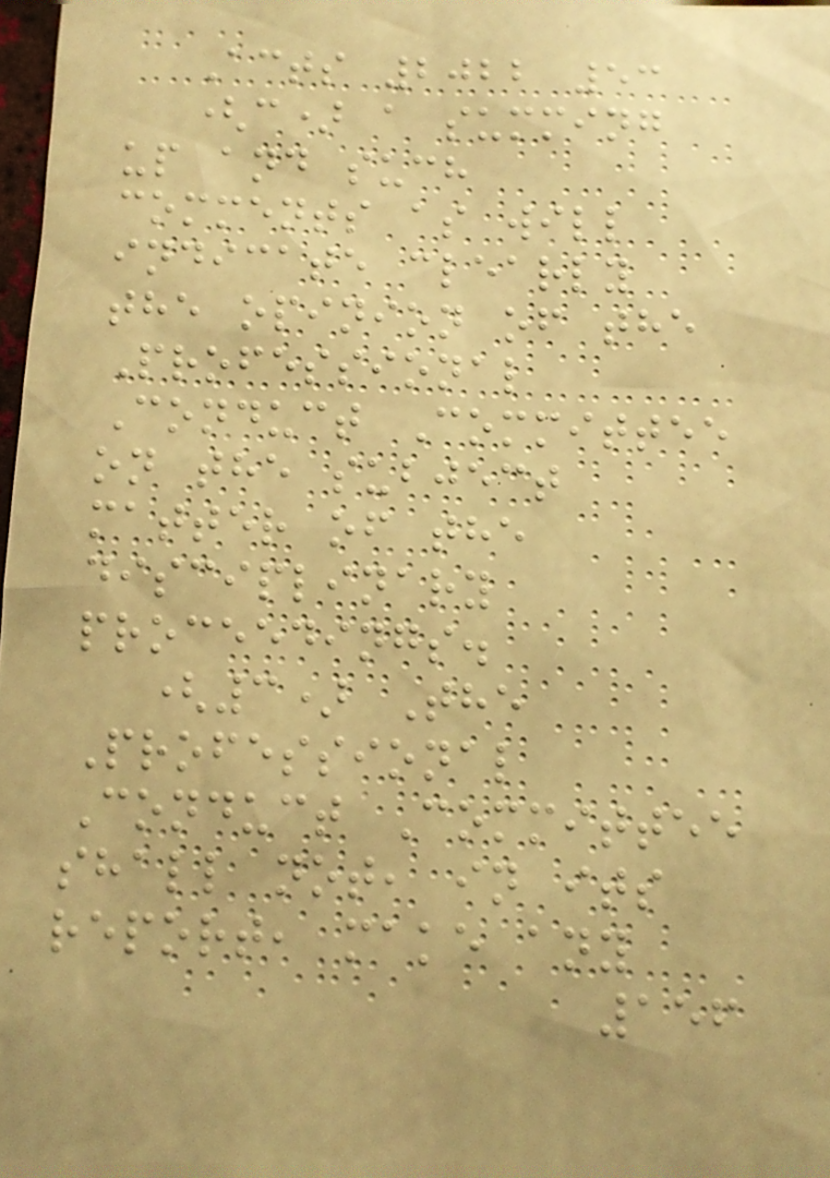Acts 2022 53
(c) a summing
up and such
comments as will
indicate clearly
the opinion of the
Professional
Conduct Committee
on the subject
matter of the
disciplinary
proceedings.
(3) The
Professional
Conduct Committee
shall not, in its
report, make any
156
